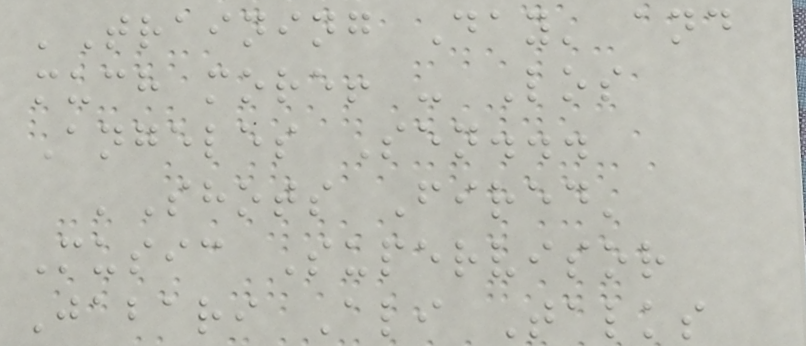'Training Day' and
much more! - Los
Angeles Sen...
'Shots Fired'
Music Supervisor
Jabari Ali Talks
